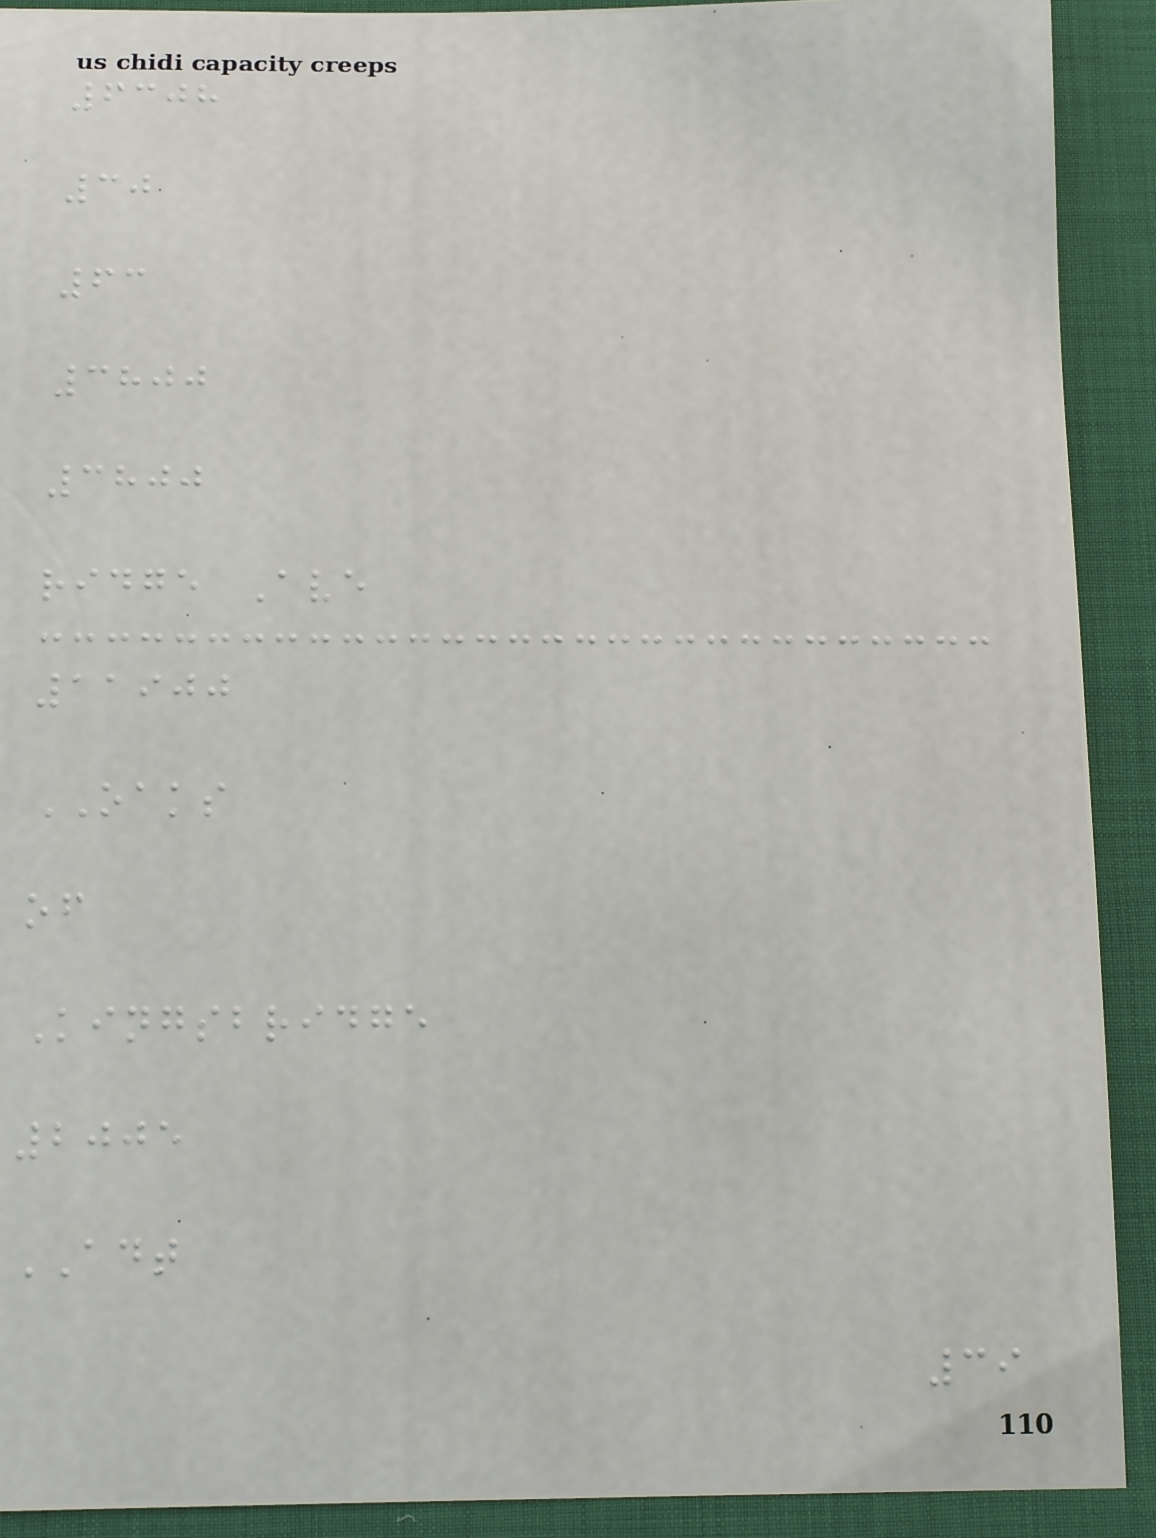6308
30
63
3800
3800
ridge Ave
11900
OAKS
of
Kingsbridge
2005
ADT
39
